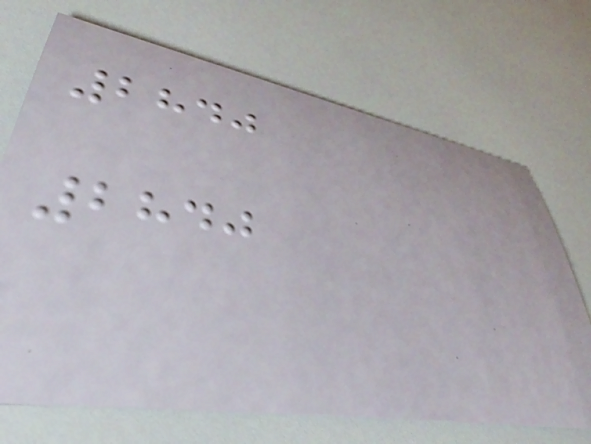2840
2840
